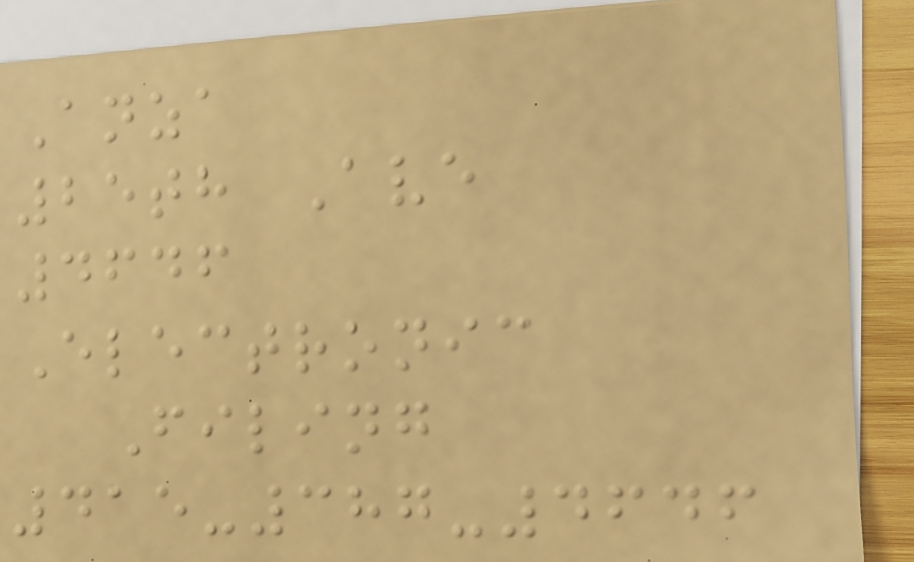Anza
25th Ave
4646
Electronic
Filing
415-387-4646
